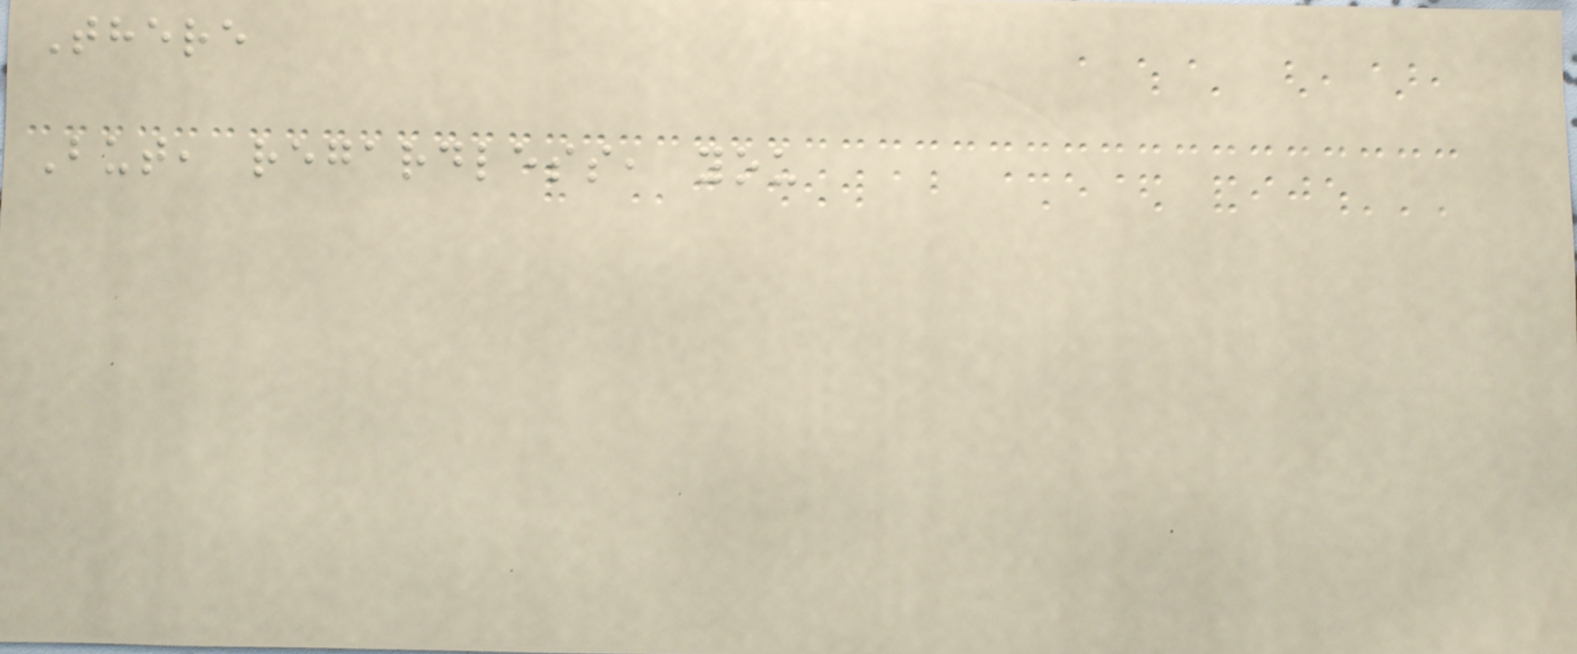There
But, regardless, you
